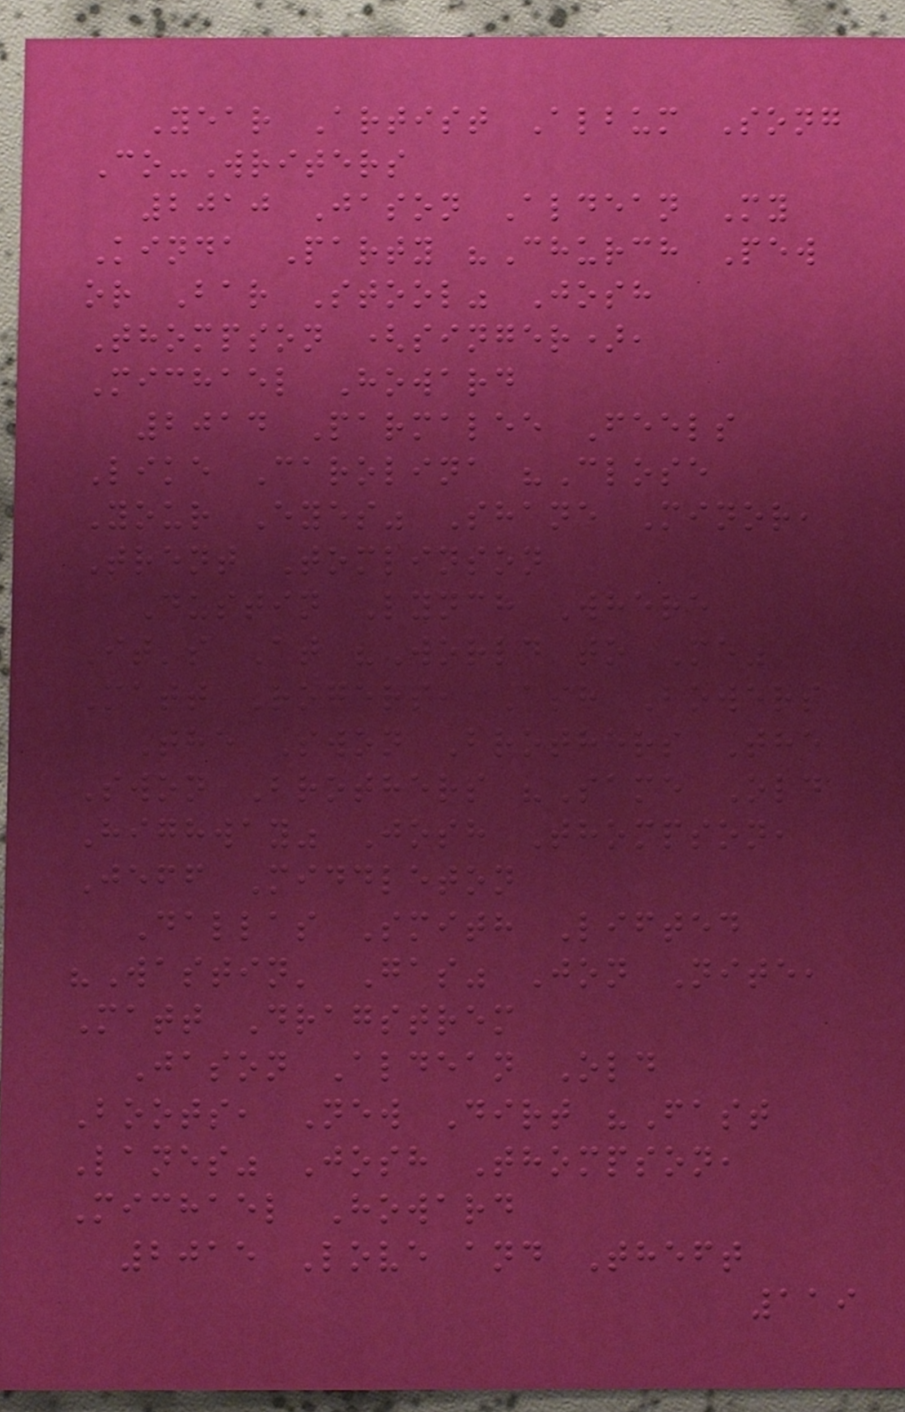Year Artist Album Song
Co-Writers
2010 Jason Aldean My
Kinda Party "Church Pew
or Bar Stool" Josh
Thompson (singer),
Michael Howard
2014 Parmalee Feels
Like Carolina "Close
Your Eyes" Shane Minor,
Trent Tomlinson
Dustin Lynch Where
It's At "World to Me"
Matt Rogers, Ash Bowers
The Swon Brothers The
Swon Brothers "Same Old
Highway" Josh Thompson,
Jeff Middleton
Dallas Smith Lifted
"Wastin' Gas" Jon Nite,
Matt Dragstrem
Jason Aldean Old
Boots, New Dirt "Fast
Lanes" Josh Thompson,
Michael Howard
2015 Love and Theft
119
